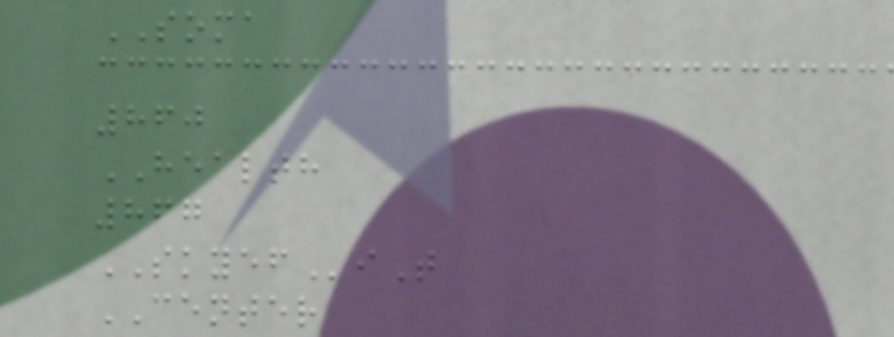SOMA
860
HEALTH
867
SKYEFiT
CENTER
